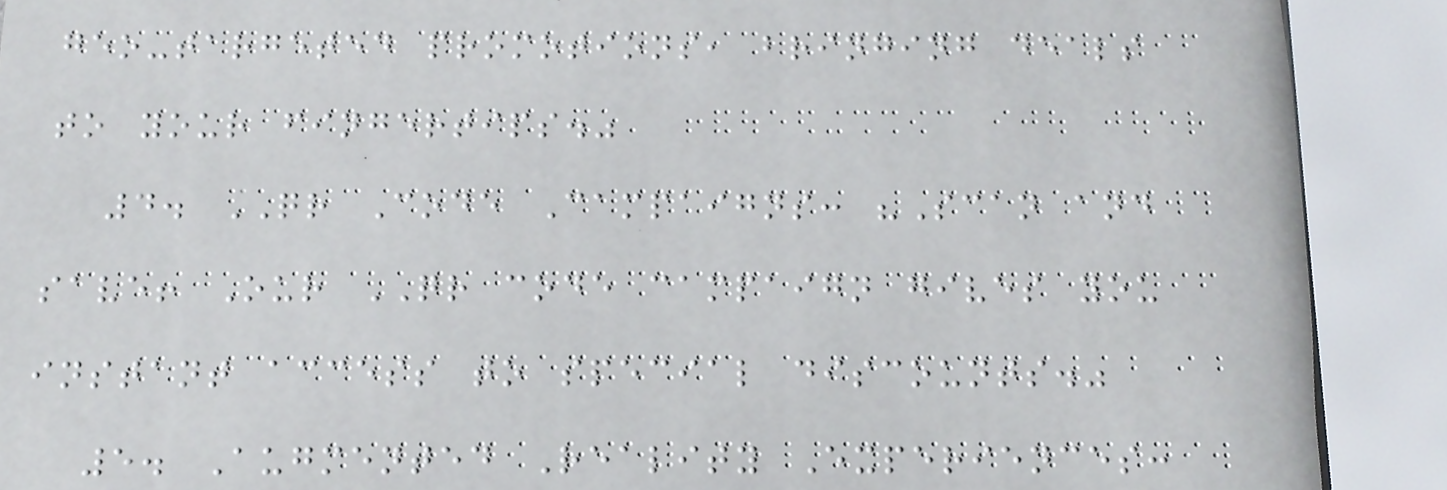geo-targeted promotions, bringing deals
to your fingertips."
4. QR Code Campaigns: "Scan and
save! Our QR code campaign gives you
instant access to special discounts."
5. Augmented Reality Experiences:
